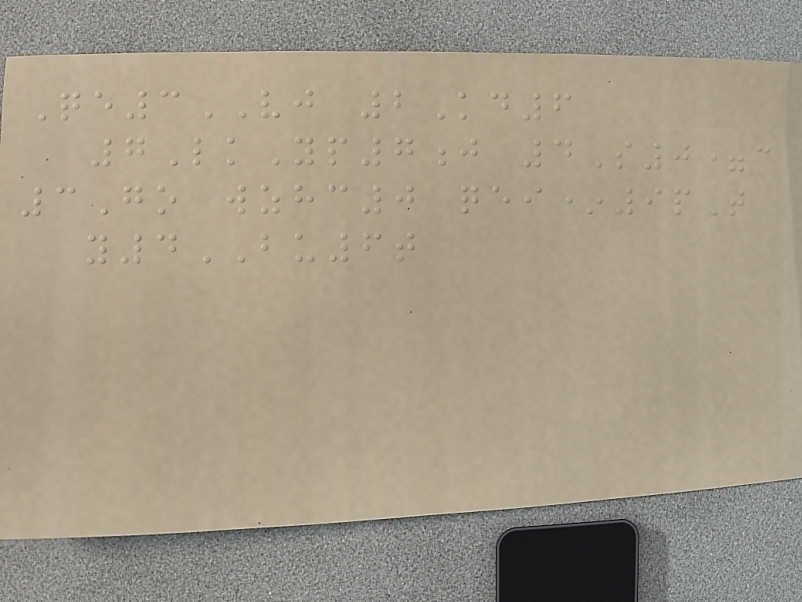Qe3VJ 2Kd6
7LkYp7j 4S0=c
3Go wzhc0 qei*9pT
y4BU6t
